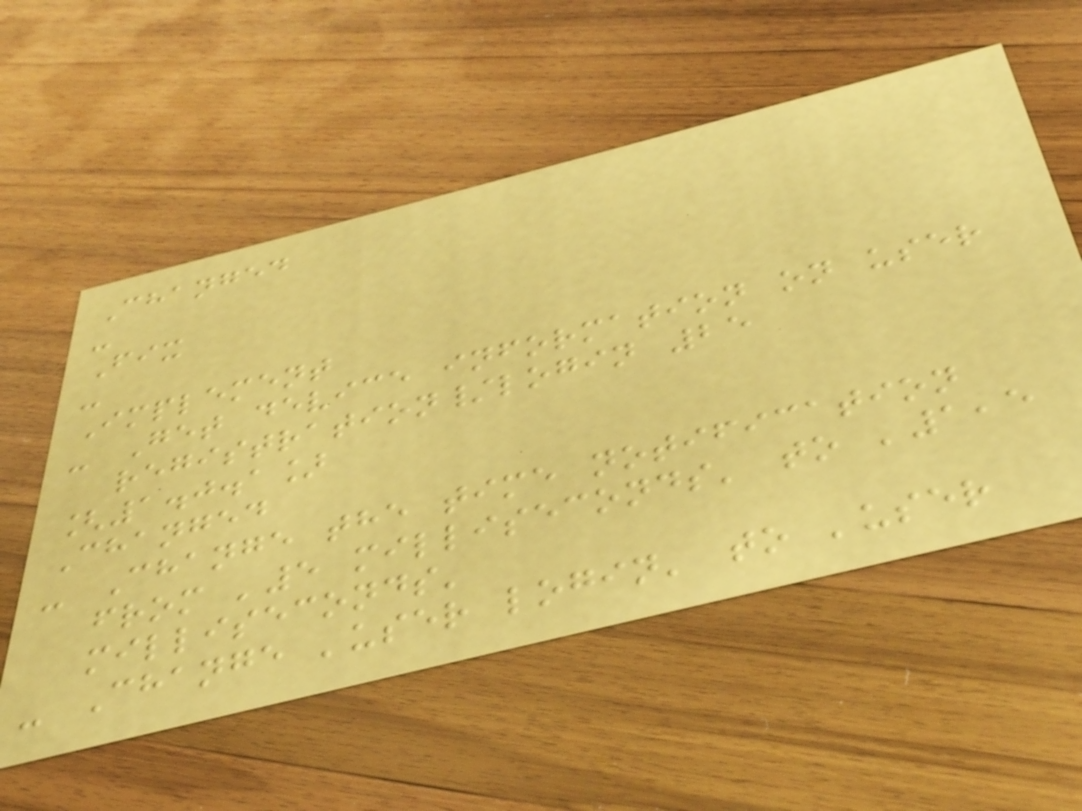Changed
-
Fix
-
Implement
- Get device information on user
registration/login 25
[1.0.1]
Changed
- Change the time notification
from '5 milliseconds' to '1,5
milliseconds'
- Change 'user login' to 'user
